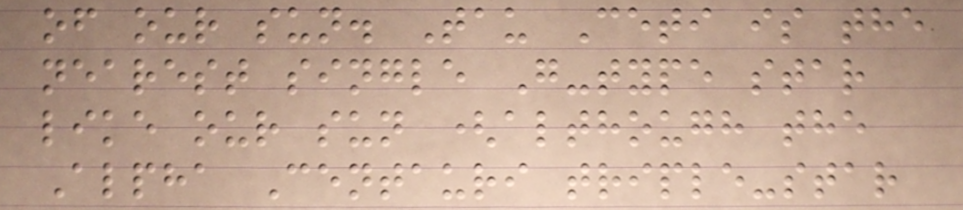of our sun. Tau Ceti is the
nearest single G-type star
like our sun (although the
Alpha Centauri triple-star
